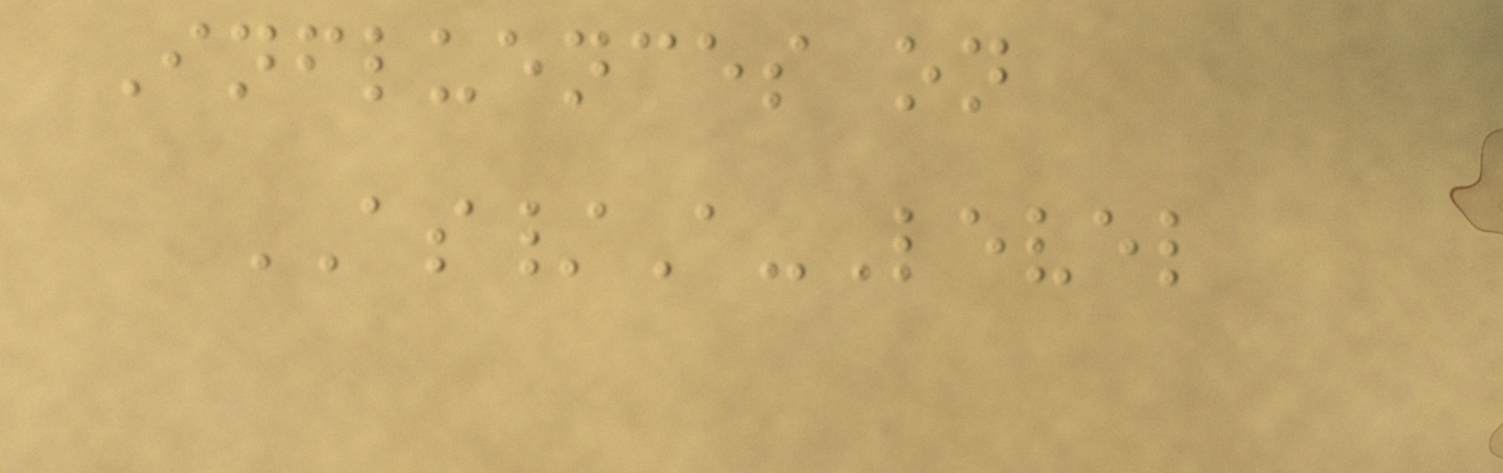Influences on
AS/A-Level
